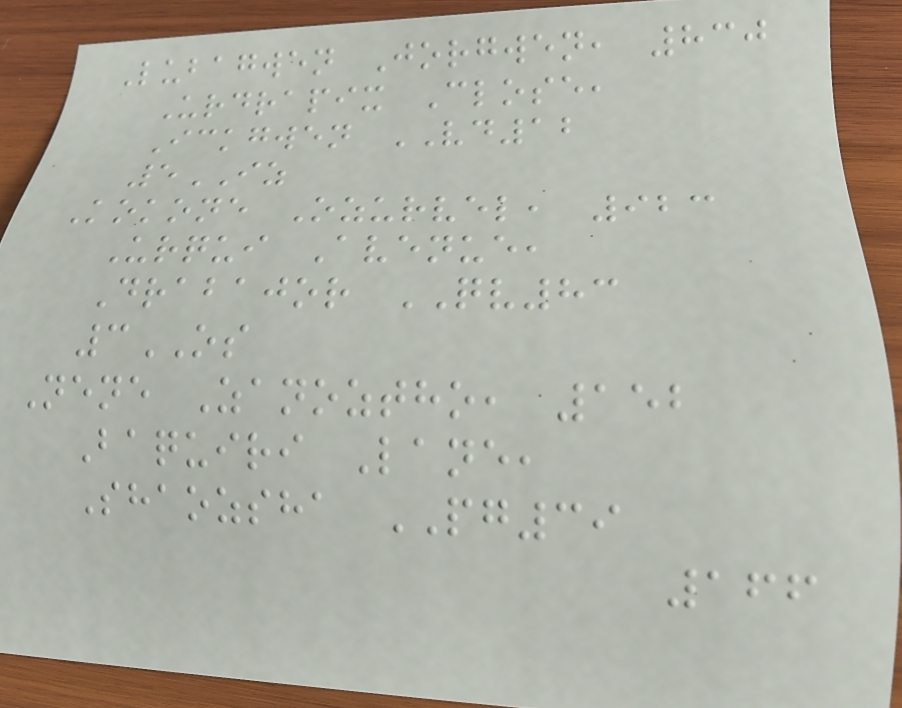Lubagwen Jorgwen, 830
Urdrapix Close,
Ickgwen VD12
5IZ
Kokone Ozurvel, 923
Urqui Avenue,
Drabajor QV83
3OS
Nene Zanoztho, 152
Baquiri Lane,
Shaozsha PG39
166
